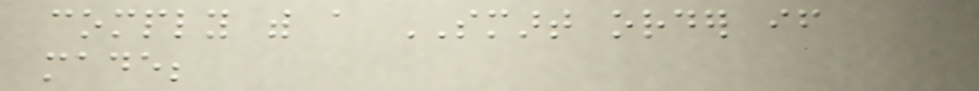comply with a SMART order if
made;
